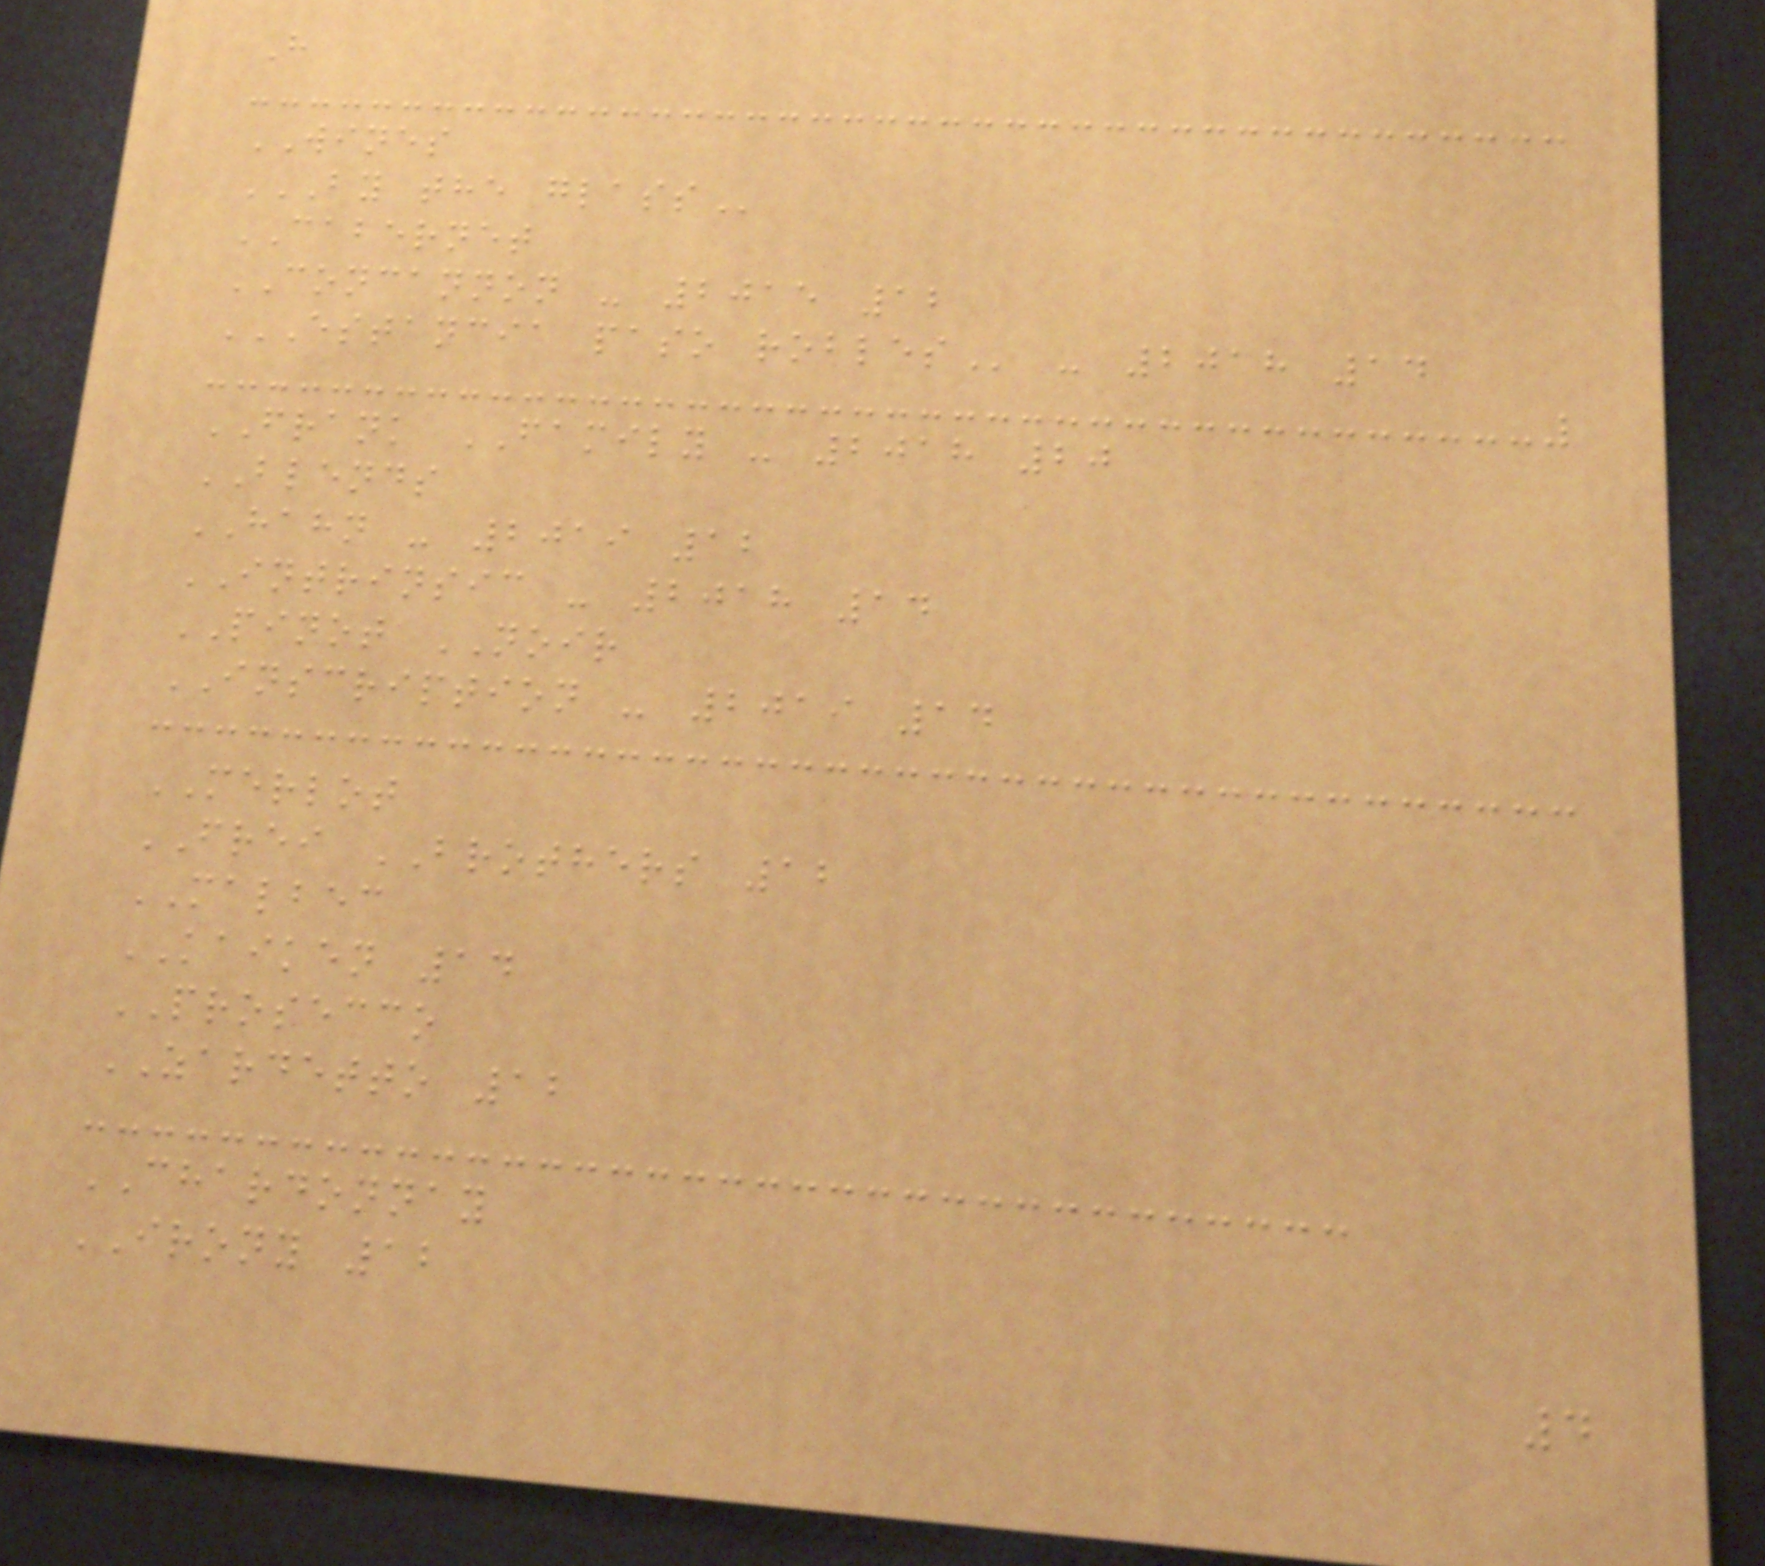H
WINES
BY THE GLASS
CABERNET
CONCANNON - 2015 12
ESTANCIA PASO ROBLES - 2018 14
FRANK FAMILY - 2018 20
BLENDS
HAHN - 2019 12
INTRINSIC - 2018 14
PINOT NOIR
INSCRIPTION - 2019 14
MERLOT
FREI BROTHERS 12
MALBEC
KAIKEN 14
PROSECCO
ZARDETTO 12
CHARDONNAY
IRONY 12
4
